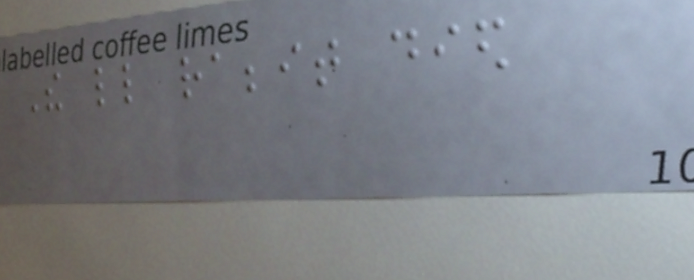The little rabbit died
